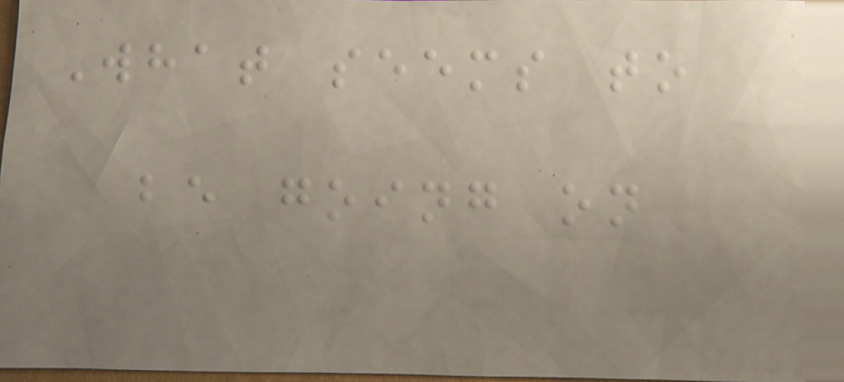What seems to
be going on
